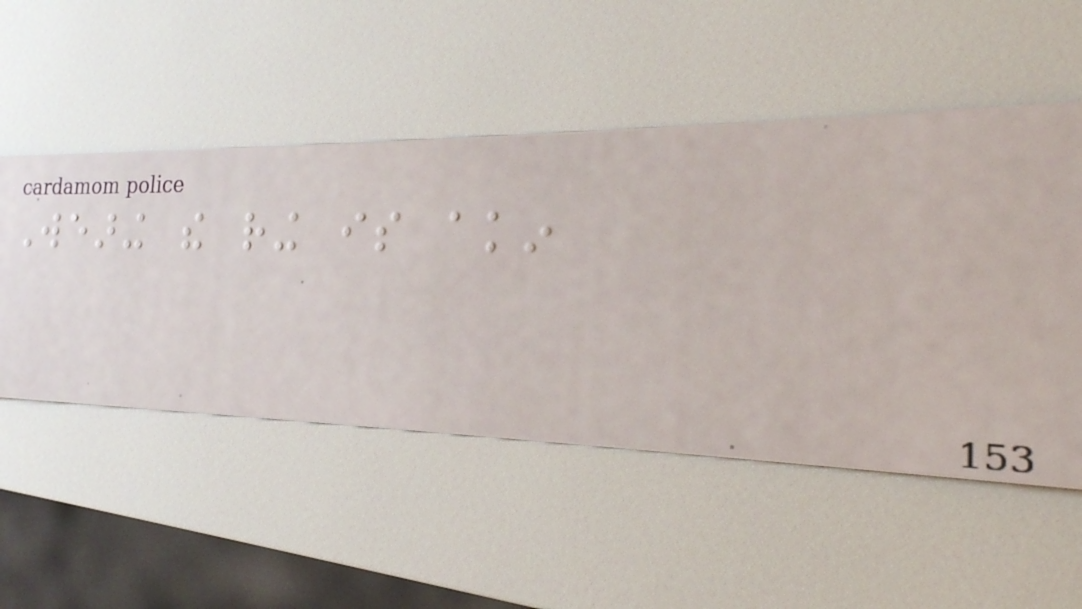Wearing the ring is akin
